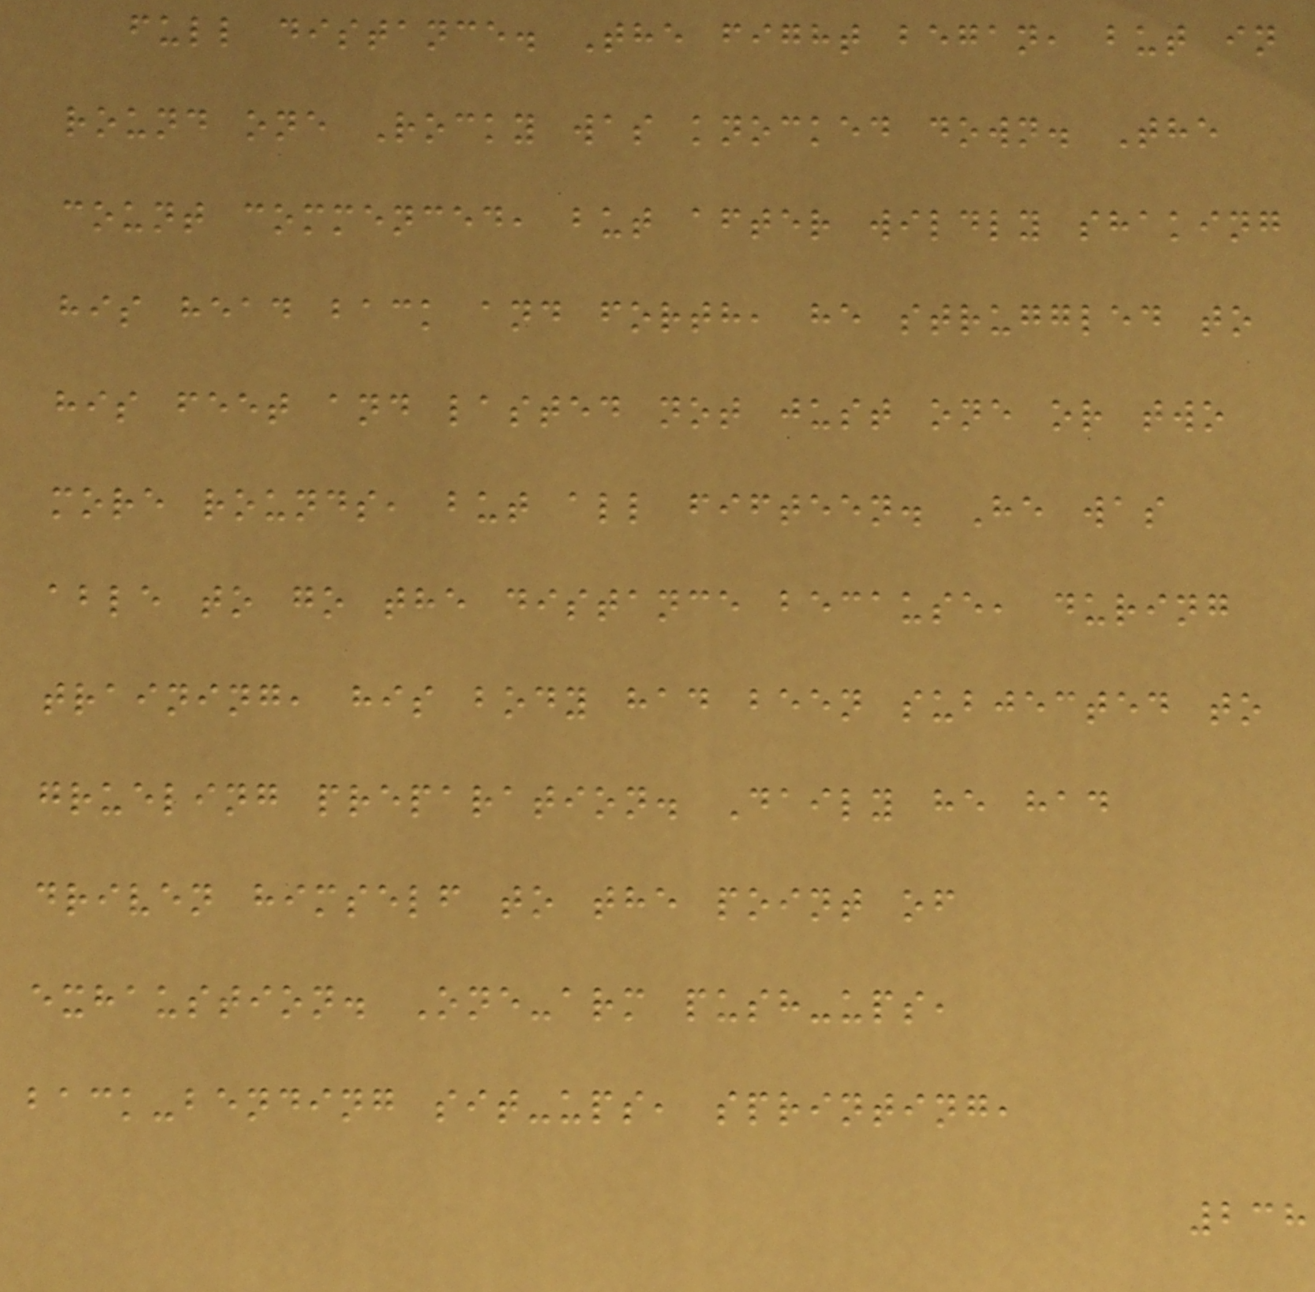full distance. The fight began, but in
round one Rocky was knocked down. The
count commenced, but after wildly shaking
his head back and forth, he struggled to
his feet and lasted not just one or two
more rounds, but all fifteen. He was
able to go the distance because, during
training, his body had been subjected to
grueling preparation. Daily he had
driven himself to the point of
exhaustion. One-arm push-ups,
back-bending sit-ups, sprinting,
238
